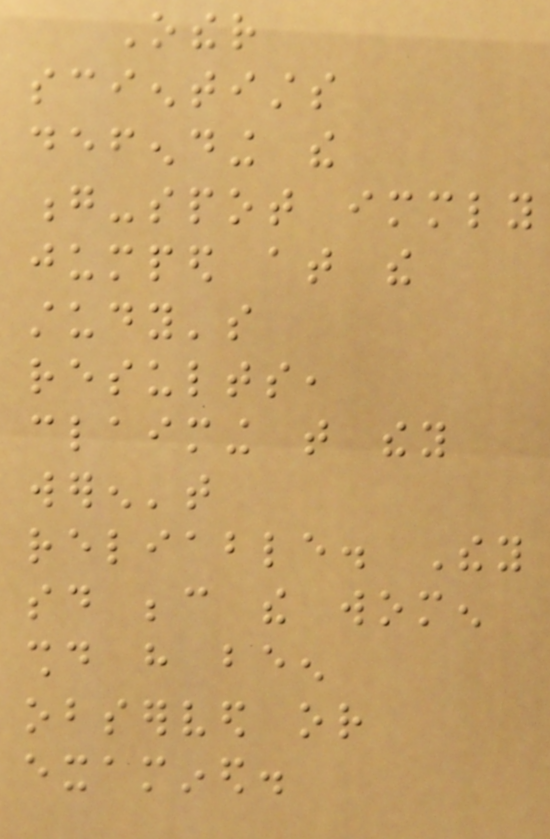Other
scientists
defending the
g-spot immediately
jumped at the
study's
results,
claiming that they
weren't
reliable. They
said because the women
should have been
observed or
examined.
